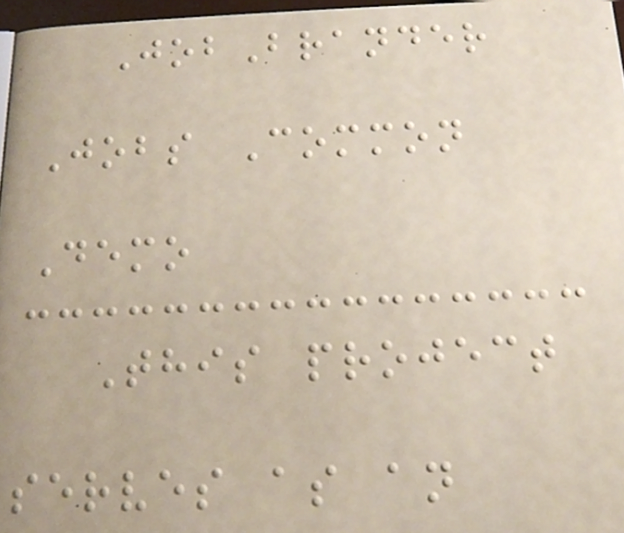JobBrander
Jobs Common
Demo
This project
serves as an
